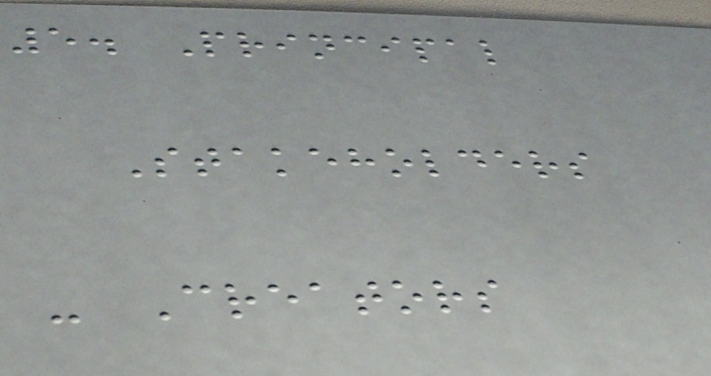5. Principal
Stakeholders
- Creators
